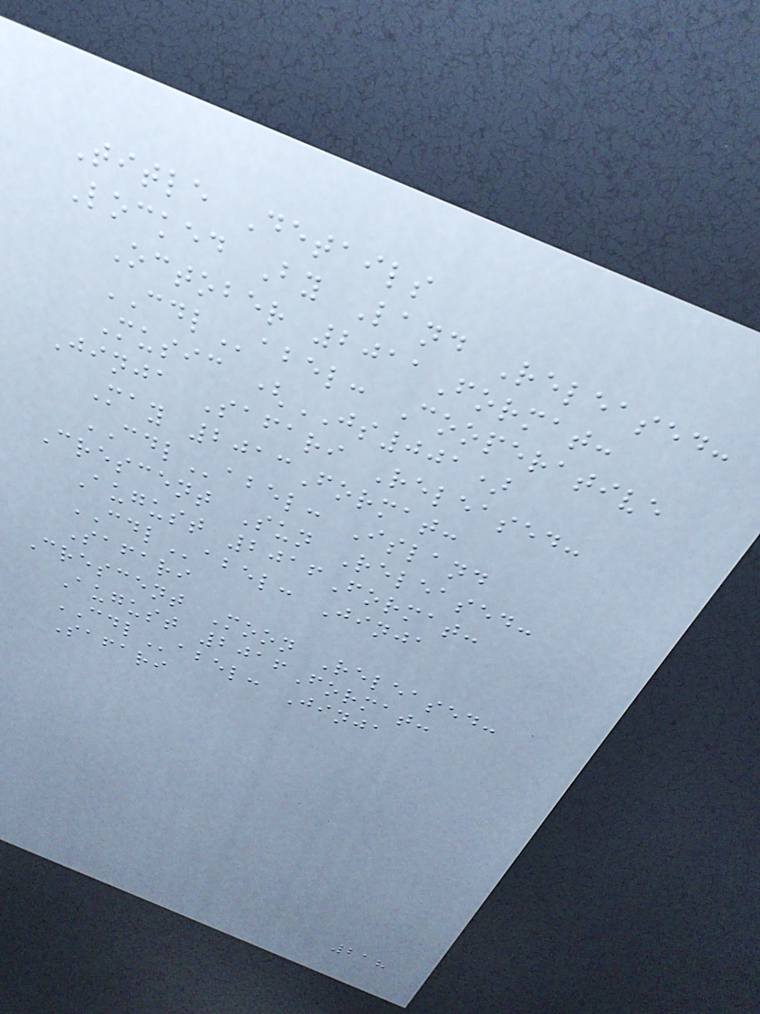Title Details
Locked By Land Released:
October 2011Format:
CDLabel: Cooperative
Music (JS001)
Jinja Safari Released:
May 2013Format:
CDLabel: Island
Crescent Sun Released:
August 2016Format:
CDLabel: Jinja
Safari
Crescent Moon Released:
August 2016Format:
CDLabel: Jinja
Safari
218
